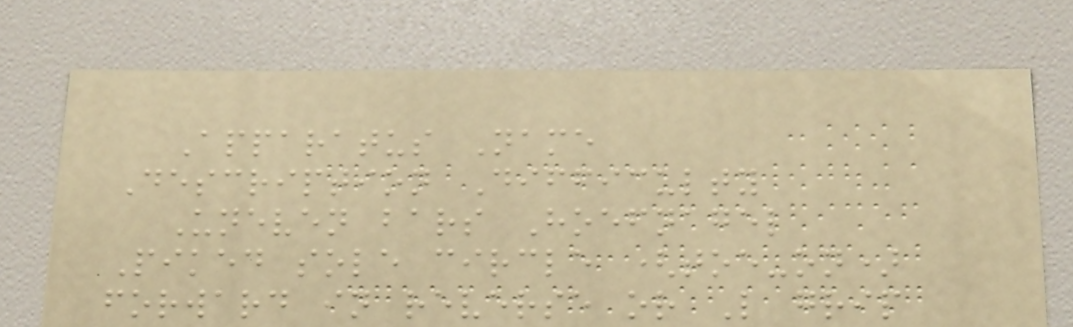Apparatus Name
Description Difficulty
Uneven bars Hoefnagel
Piked sole circle (toe-on)
forward in reverse or L grip
